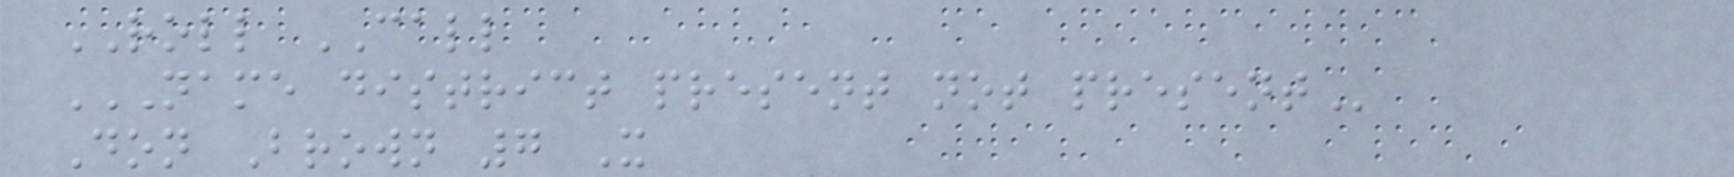ROLL CALL
NAME DISTRICT PRESENT NOT PRESENT
Don Brown 7 X
